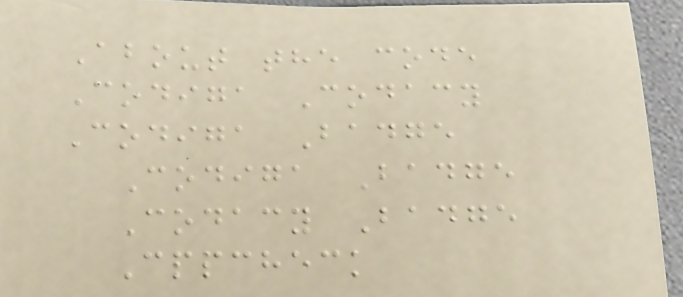About the code
Codiga Codacy
Codiga Badge
Codiga Badge
Codacy Badge
Cppcheck
